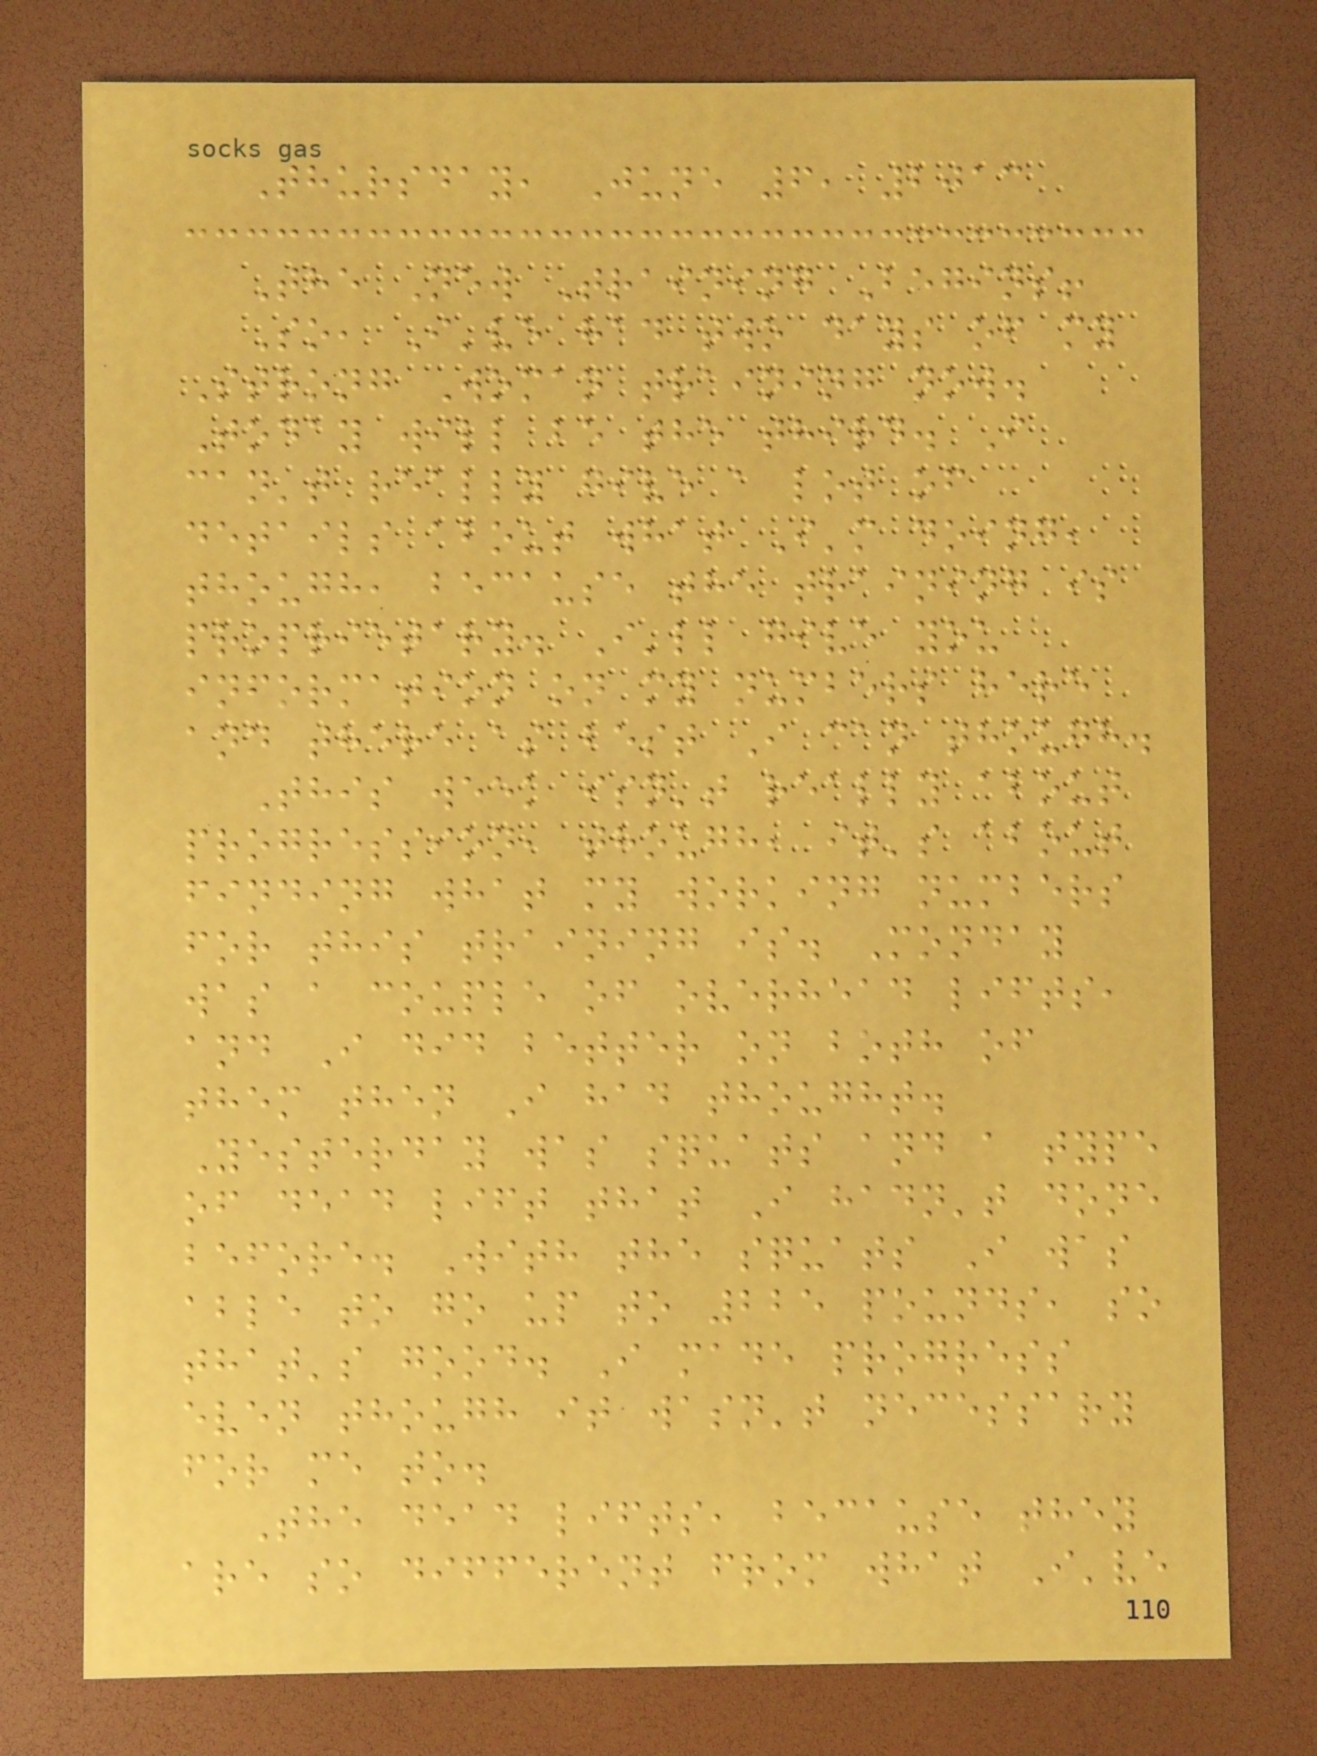Thursday, June 6, 2013
The New Training Begins!
So, I've had two days of my
Strong Woman training now.
Today will be the third. I
can't really give a lot of
details about what I'm doing,
though, because the training is
proprietary. I'll give you
information on my numbers here
and there as best I can though.
This week isn't really about
progression, though, it's about
finding what my working numbers
for this training is. Monday
was a couple of overhead lifts,
and I did better on both of
them then I had thought.
Yesterday was squats and a type
of dead lift that I hadn't done
before. With the squats I was
able to go up to 225 pounds, so
that's good. I made progress
even though it wasn't necessary
for me to.
The dead lifts, because they
are so different from what I've
